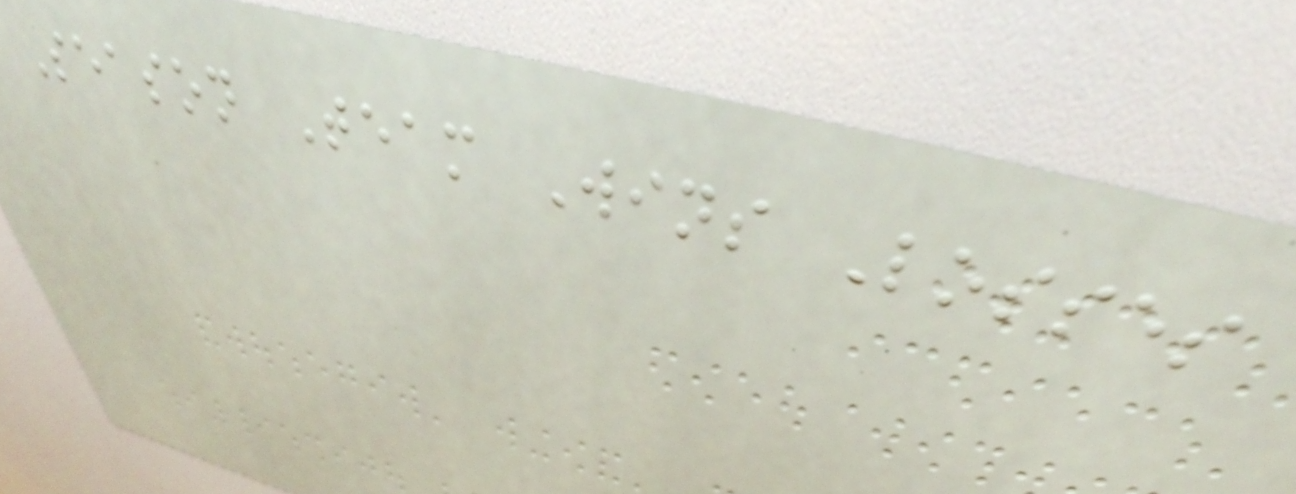Season Team Wins Losses
